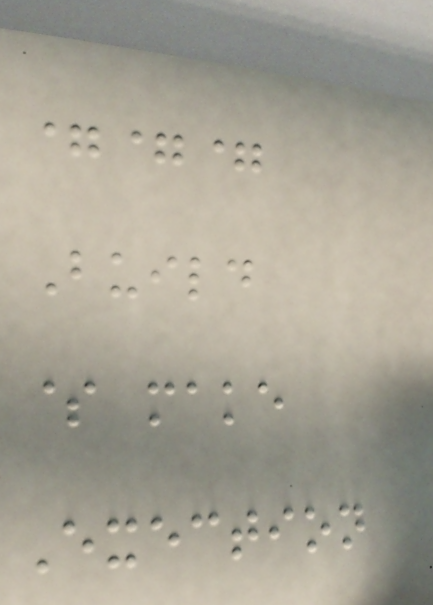===
Build
$ make
Exection
